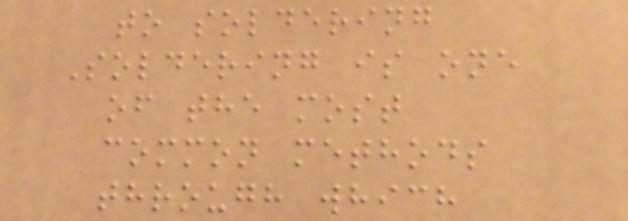to soldering
Soldering is one
of the most
common methods
through which
